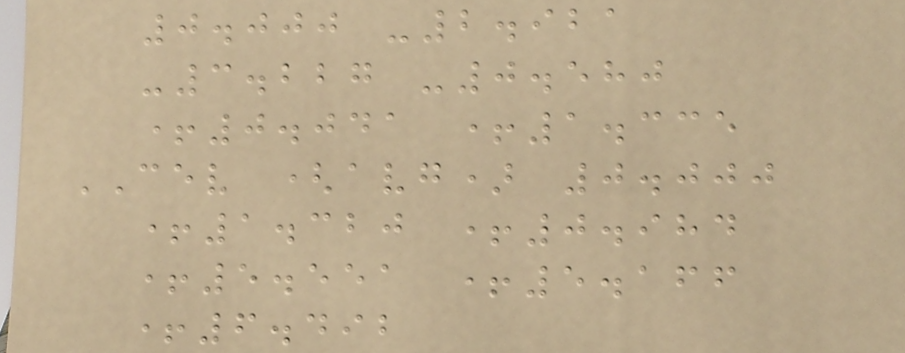0.000 -2.921
-3.227 -0.580
+0.041 +1.335
CEV (avg) 0.000
+1.320 +0.984
+5.551 +5.166
+6.492
